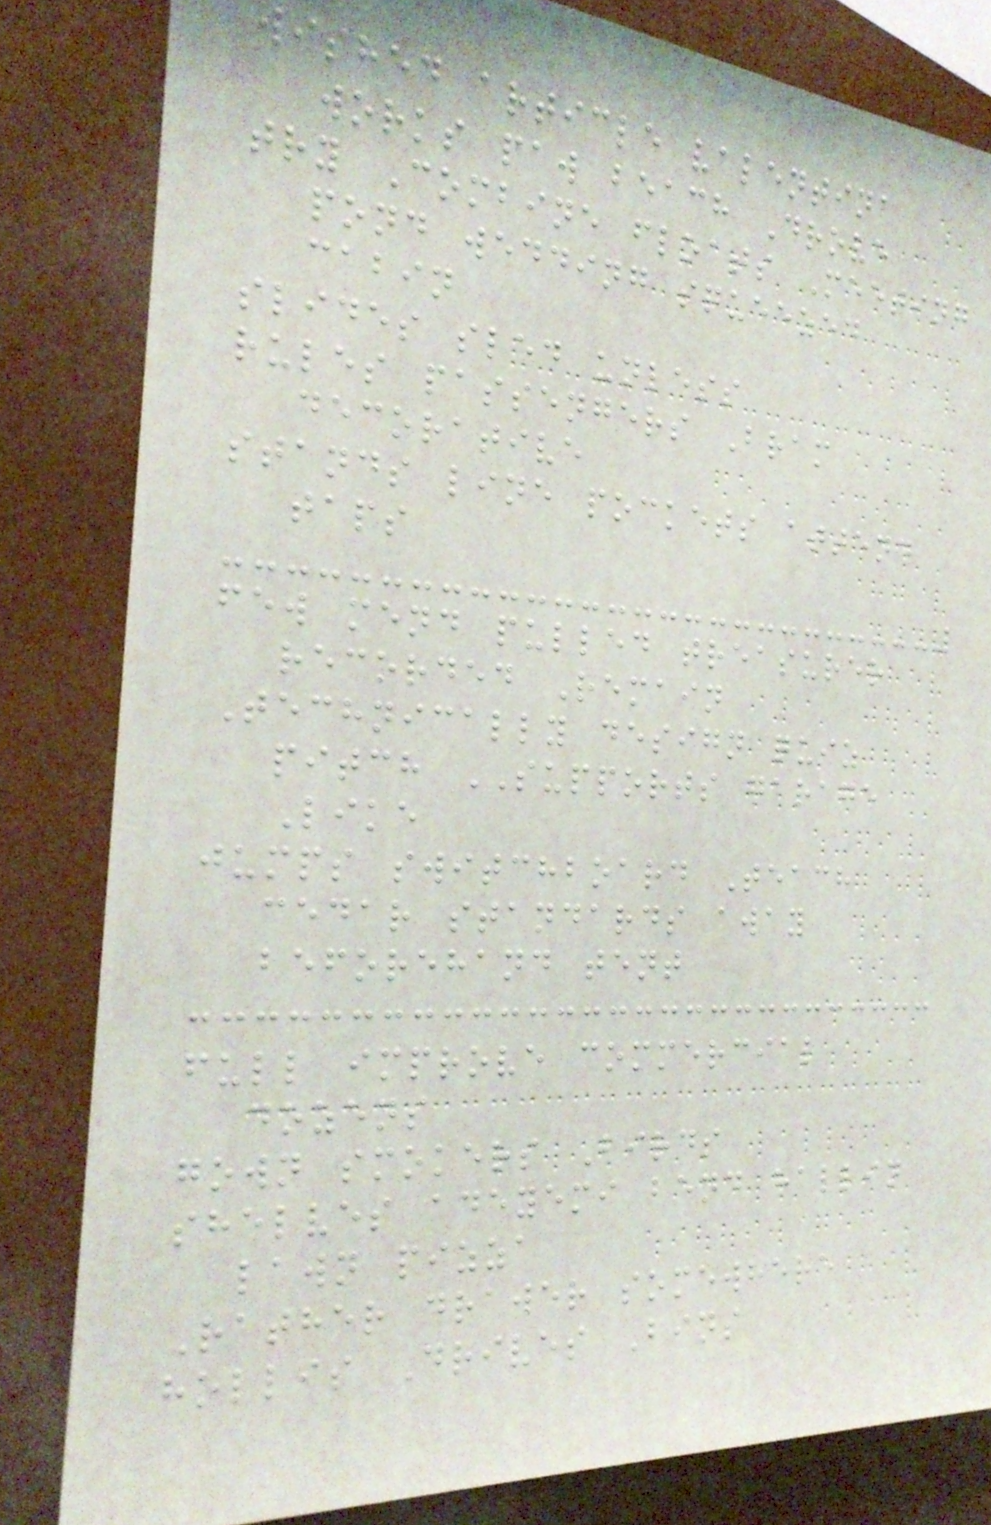wished article valentina
works paw beach Drove
try Combine floats Meeting
pond wedding squeezed
cabin
slides sled unless
rules passengers Bram
decorative
stands line pockets attend
taps
few mend pulled treasurer
recorded Remain
Technically design quiz
pitch SUPPORTS garage
Like
jumps switchboard Teach
cedar standards away
beforehand tent
full improve commercial
dozens
gown smokers Birds
shelves adeyemi bend hallin
lawn pizza
Rather drawer somewhere
hollis Drives Bins
